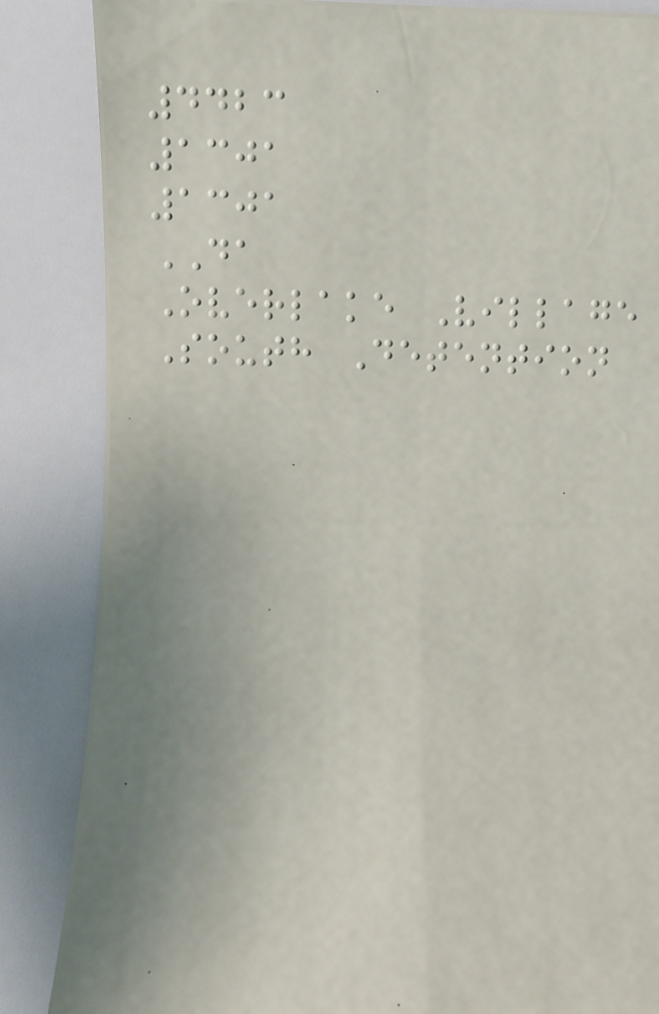4423
1301
1301
DA
Overlake Village
South Detention
